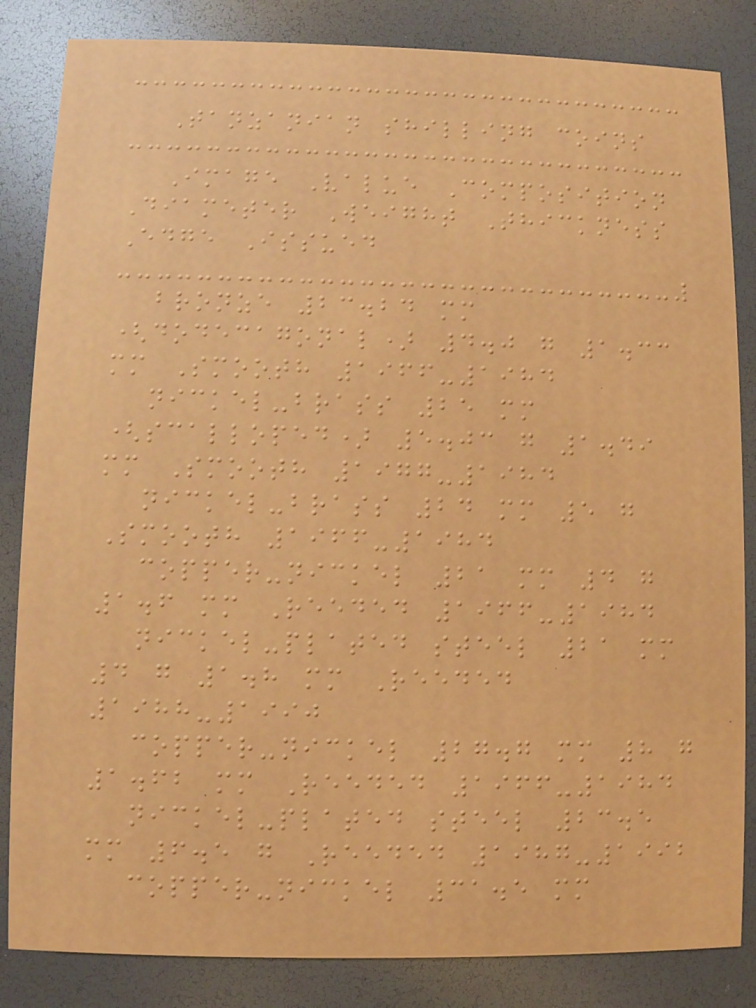Tanzanian shilling coins
Image Value Composition
Diameter Weight Thickness
Edge Issued
bronze 23.24 mm
(dodecagonal) 4.0 g 1.33
mm Smooth 1966-1984
nickel-brass 25 mm
(scalloped) 5.03 g 1.49
mm Smooth 1977-1984
nickel-brass 24 mm 5 g
Smooth 1966-1984
copper-nickel 21 mm 4 g
1.6 mm Reeded 1966-1984
nickel-plated steel 21 mm
4 g 1.8 mm Reeded
1988-1990
copper-nickel 27.7 mm 8 g
1.62 mm Reeded 1966-1984
nickel-plated steel 23.5
mm 6.5 g Reeded 1987-1992
copper-nickel 31.5 mm
